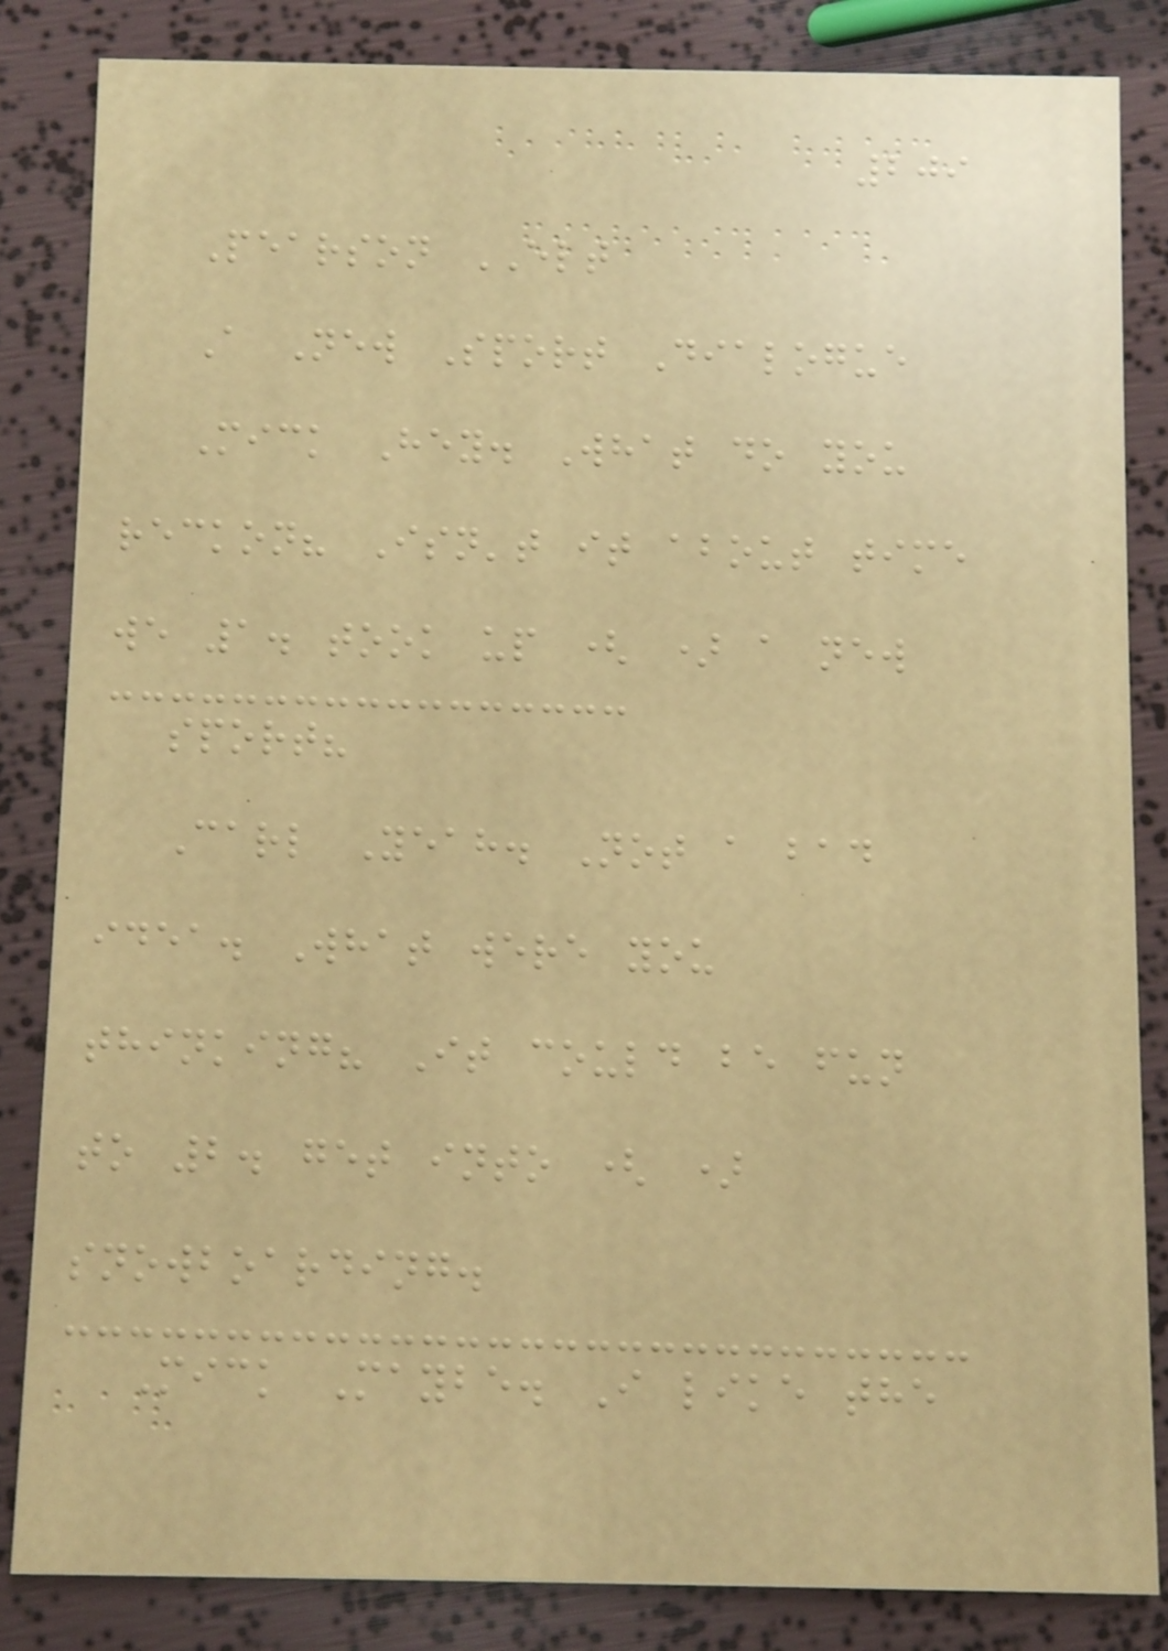209
Pearson ELT
A New Sport Dialogue
Mick Hey. What do you
reckon? Isn't it about time
we 1. took up ( ) a new
sport?
Carl Yeah. Not a bad
idea. What were you
thinking? It could be fun
to 2. get into ( )
snowboarding.
Mick Maybe. I like the
